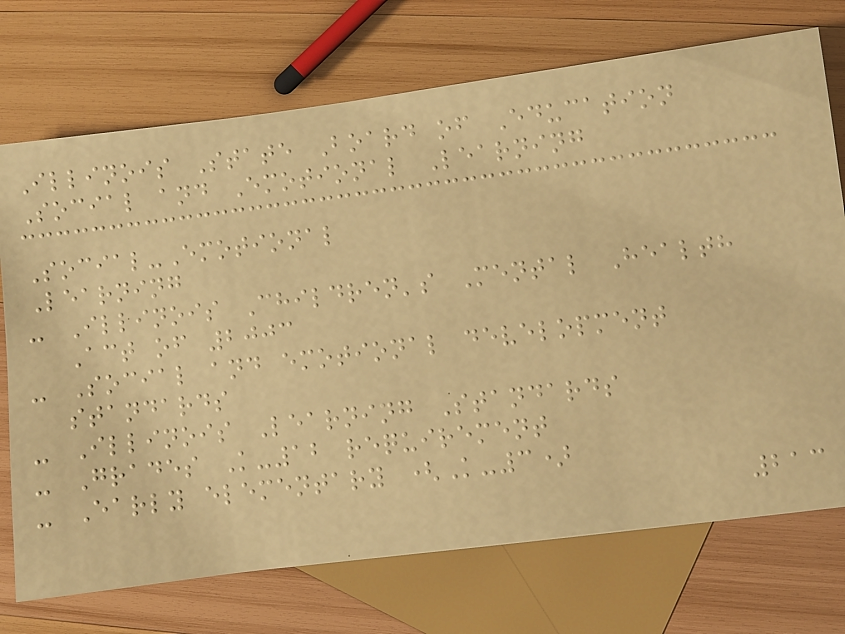Illinois State Board of Education
Social and Emotional Learning
Social-Emotional
Learning
- Illinois Children's Mental Health
Act of 2003
- Social and emotional development
standards
- Illinois Learning Standards
- Grades K-12 requirement
- Early elementary (K-3)
213
